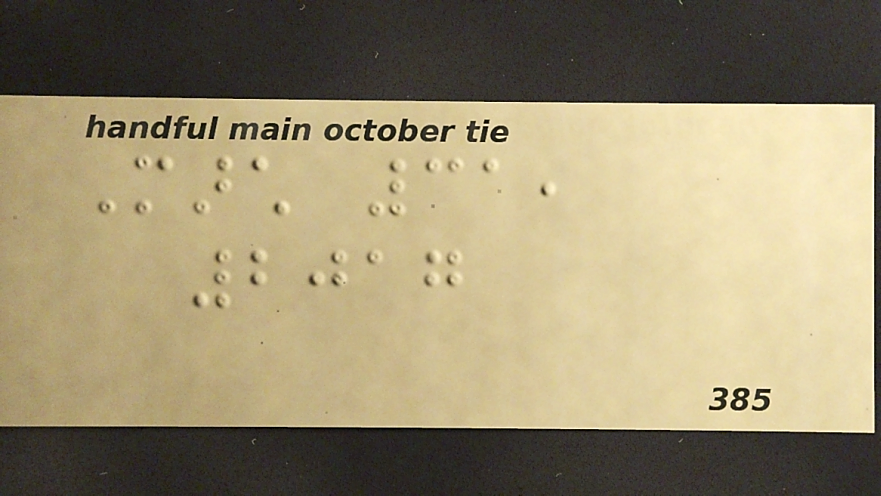March 31,
2017
